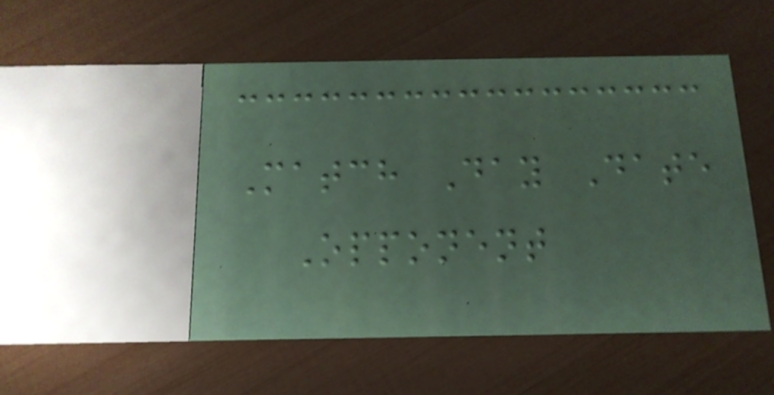Match Day Date
Opponent
